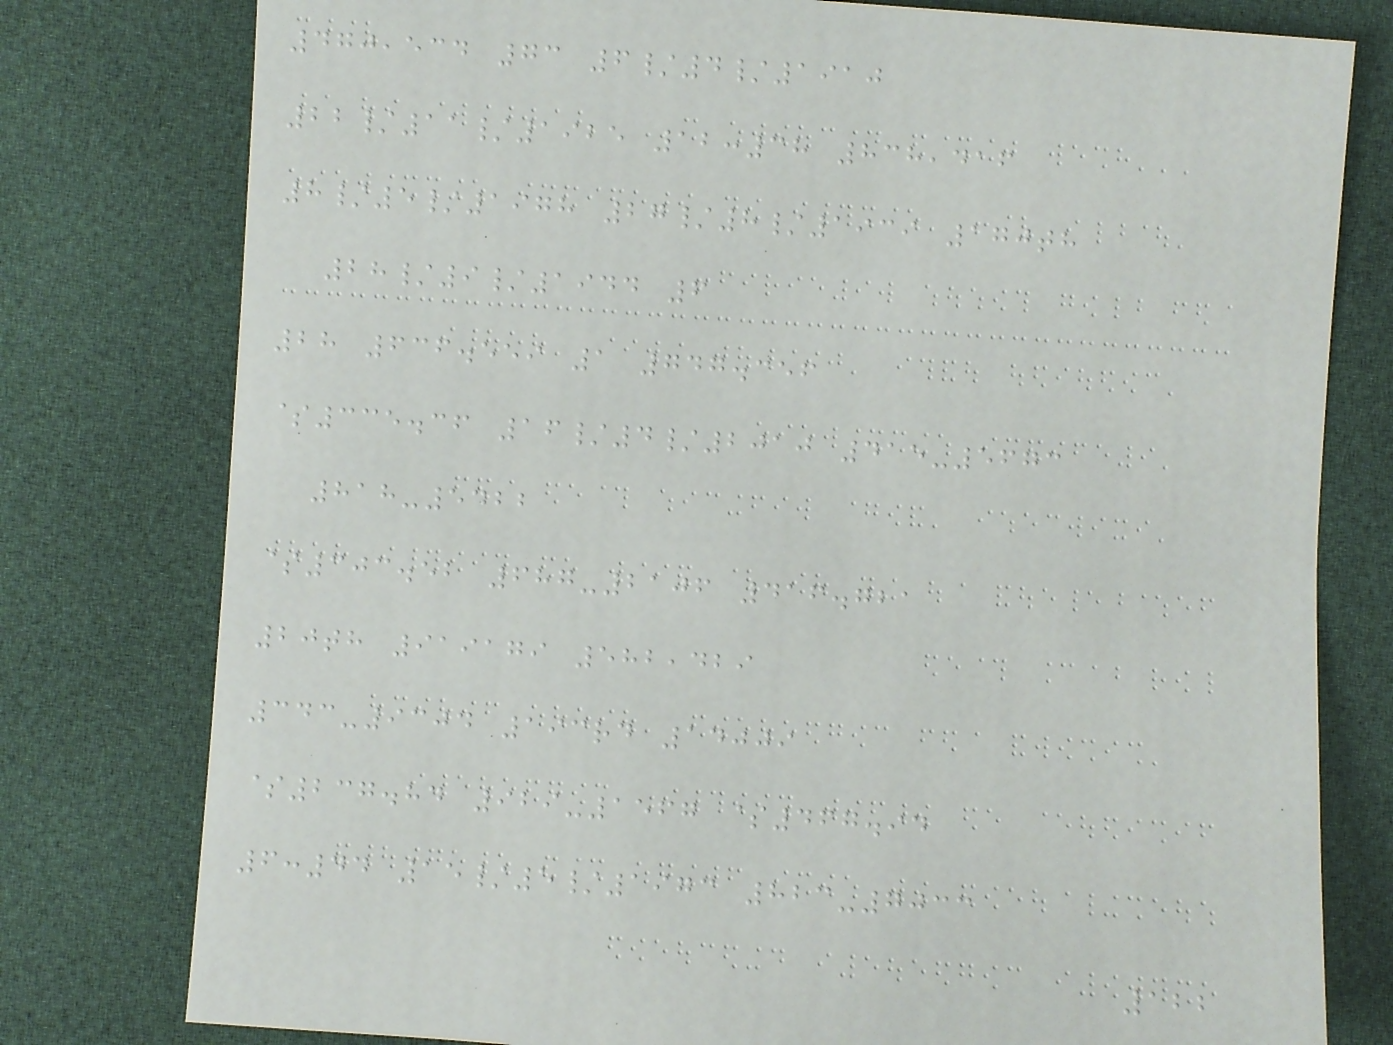470,534 73 6/4/1910
22/11/1925 12:38 838,416
8/5/1978 27/8/1939 170th
28/9/1944 6
28 636.559 1 747.356
$335.36 16/4/2010 415-5673
818-5422
$303.52 687-2106 416.721
20th 919179 582,429
343-9304 193rd 14009
$237.84 929-1567 $467.94
6:44 15/5/1973 823-7033
122
